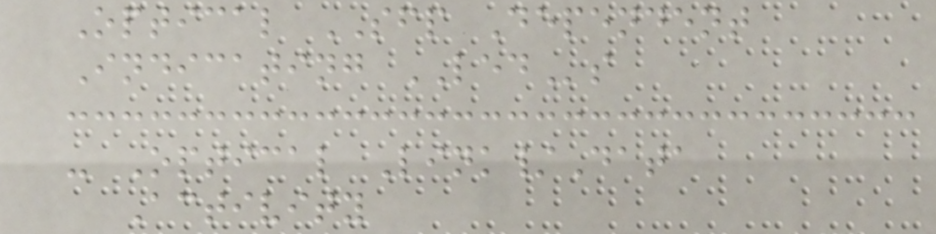Optical SFP Dependent
Indicating LEDs
- Optical Link/Data
Activity
